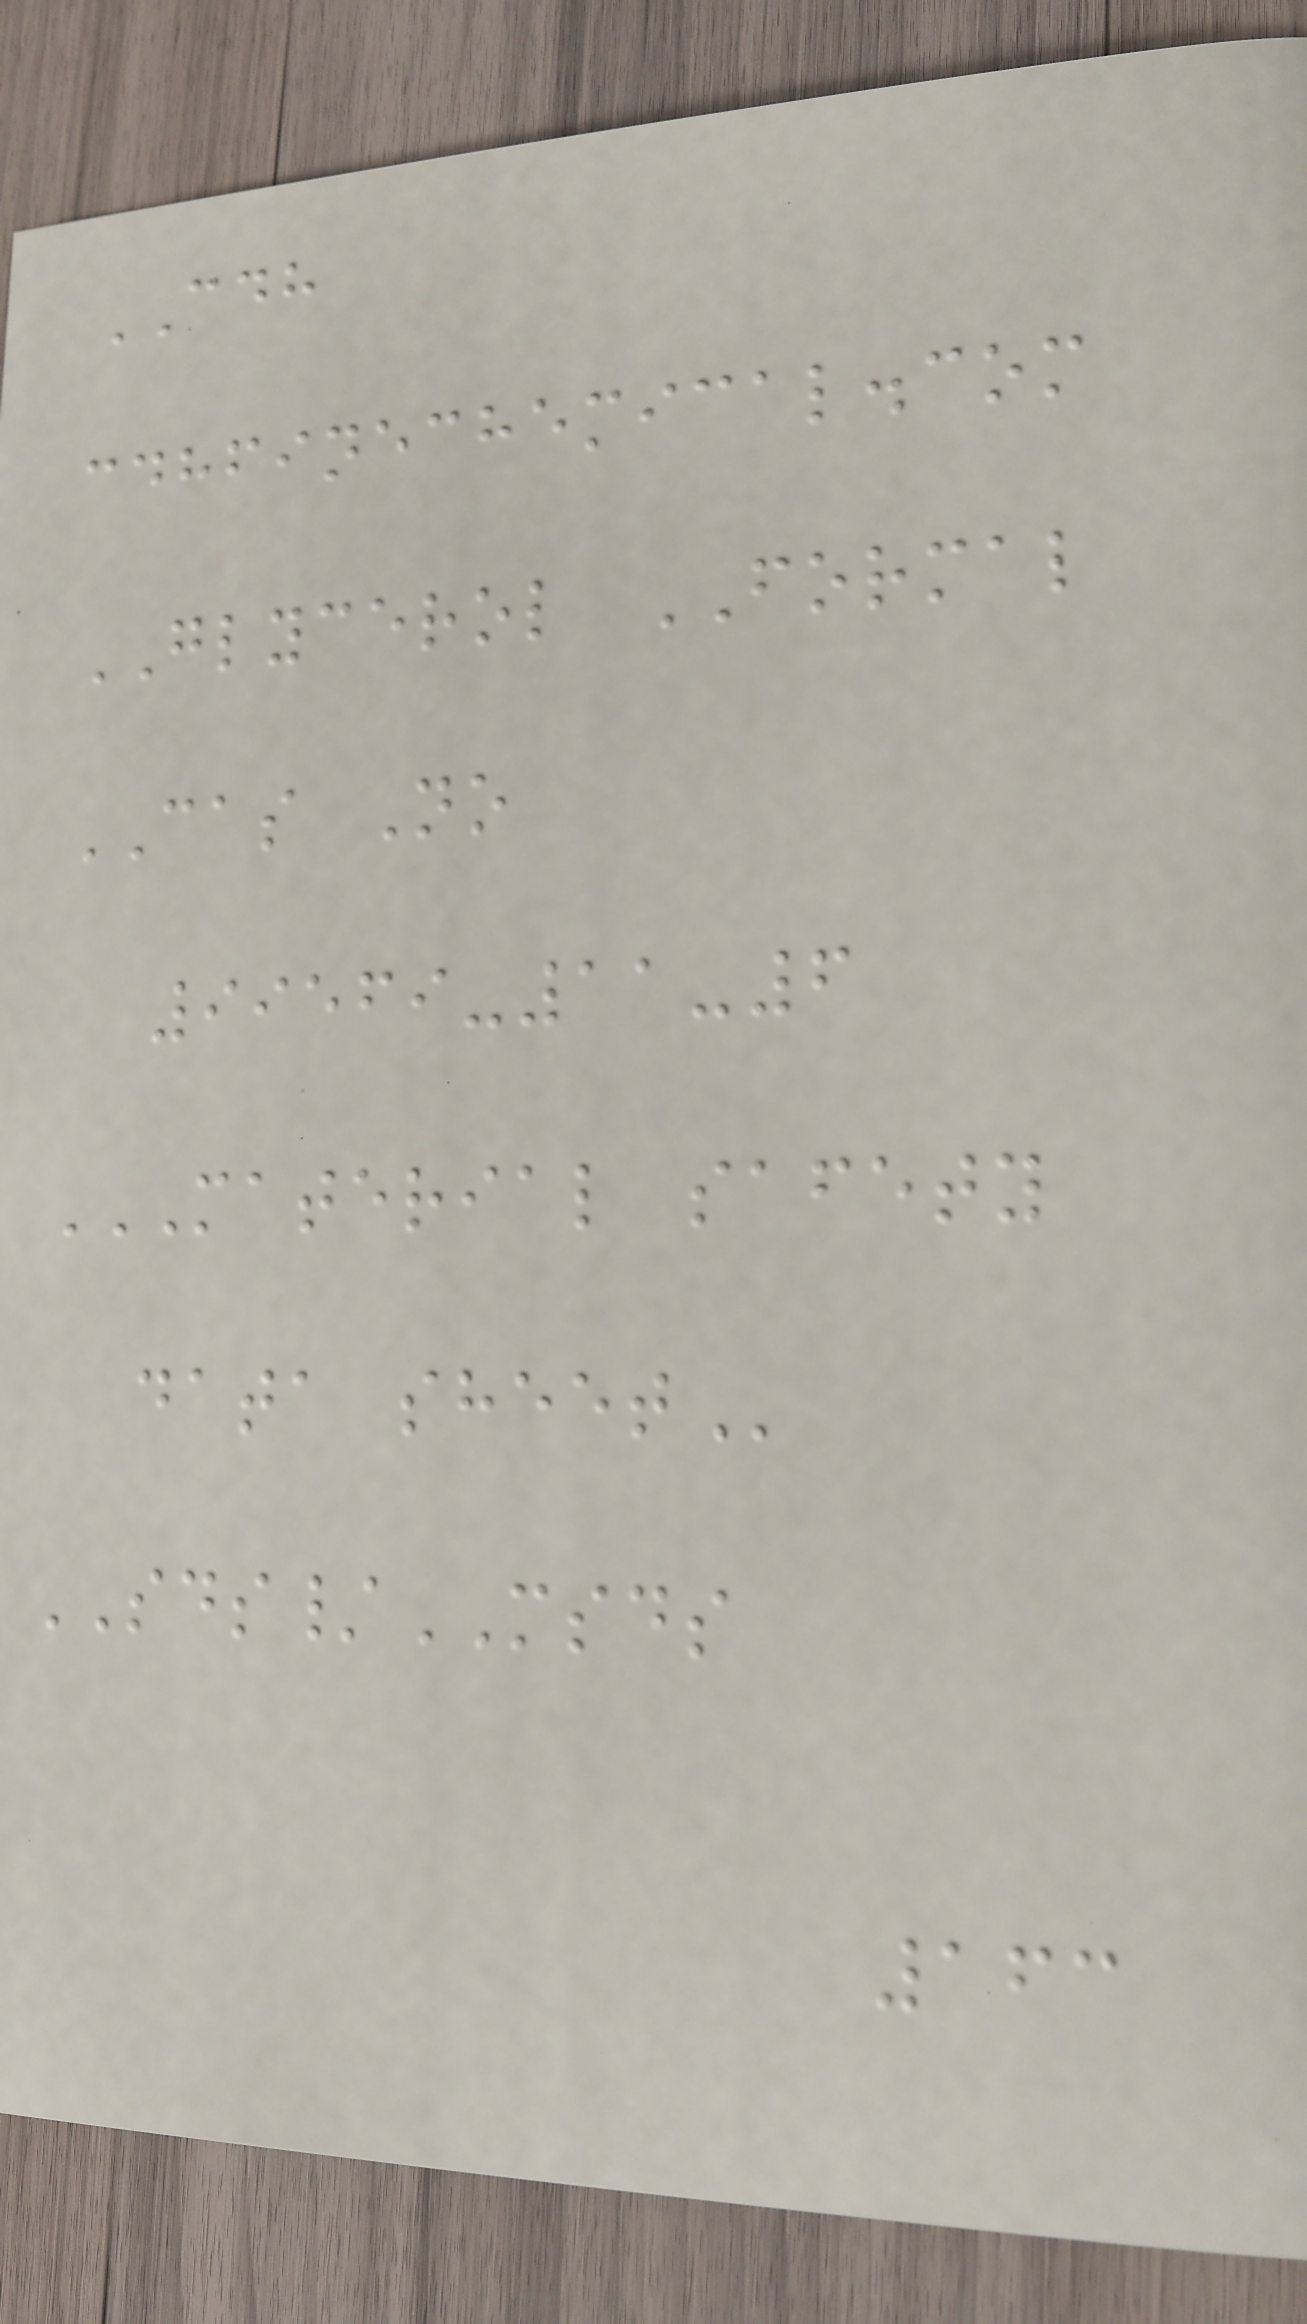CDH
cdhfinechemical.com
GLYCEROL FORMAL
CAS No
99569-11-6
MATERIAL SAFETY
DATA SHEET
SDS/MSDS
163
